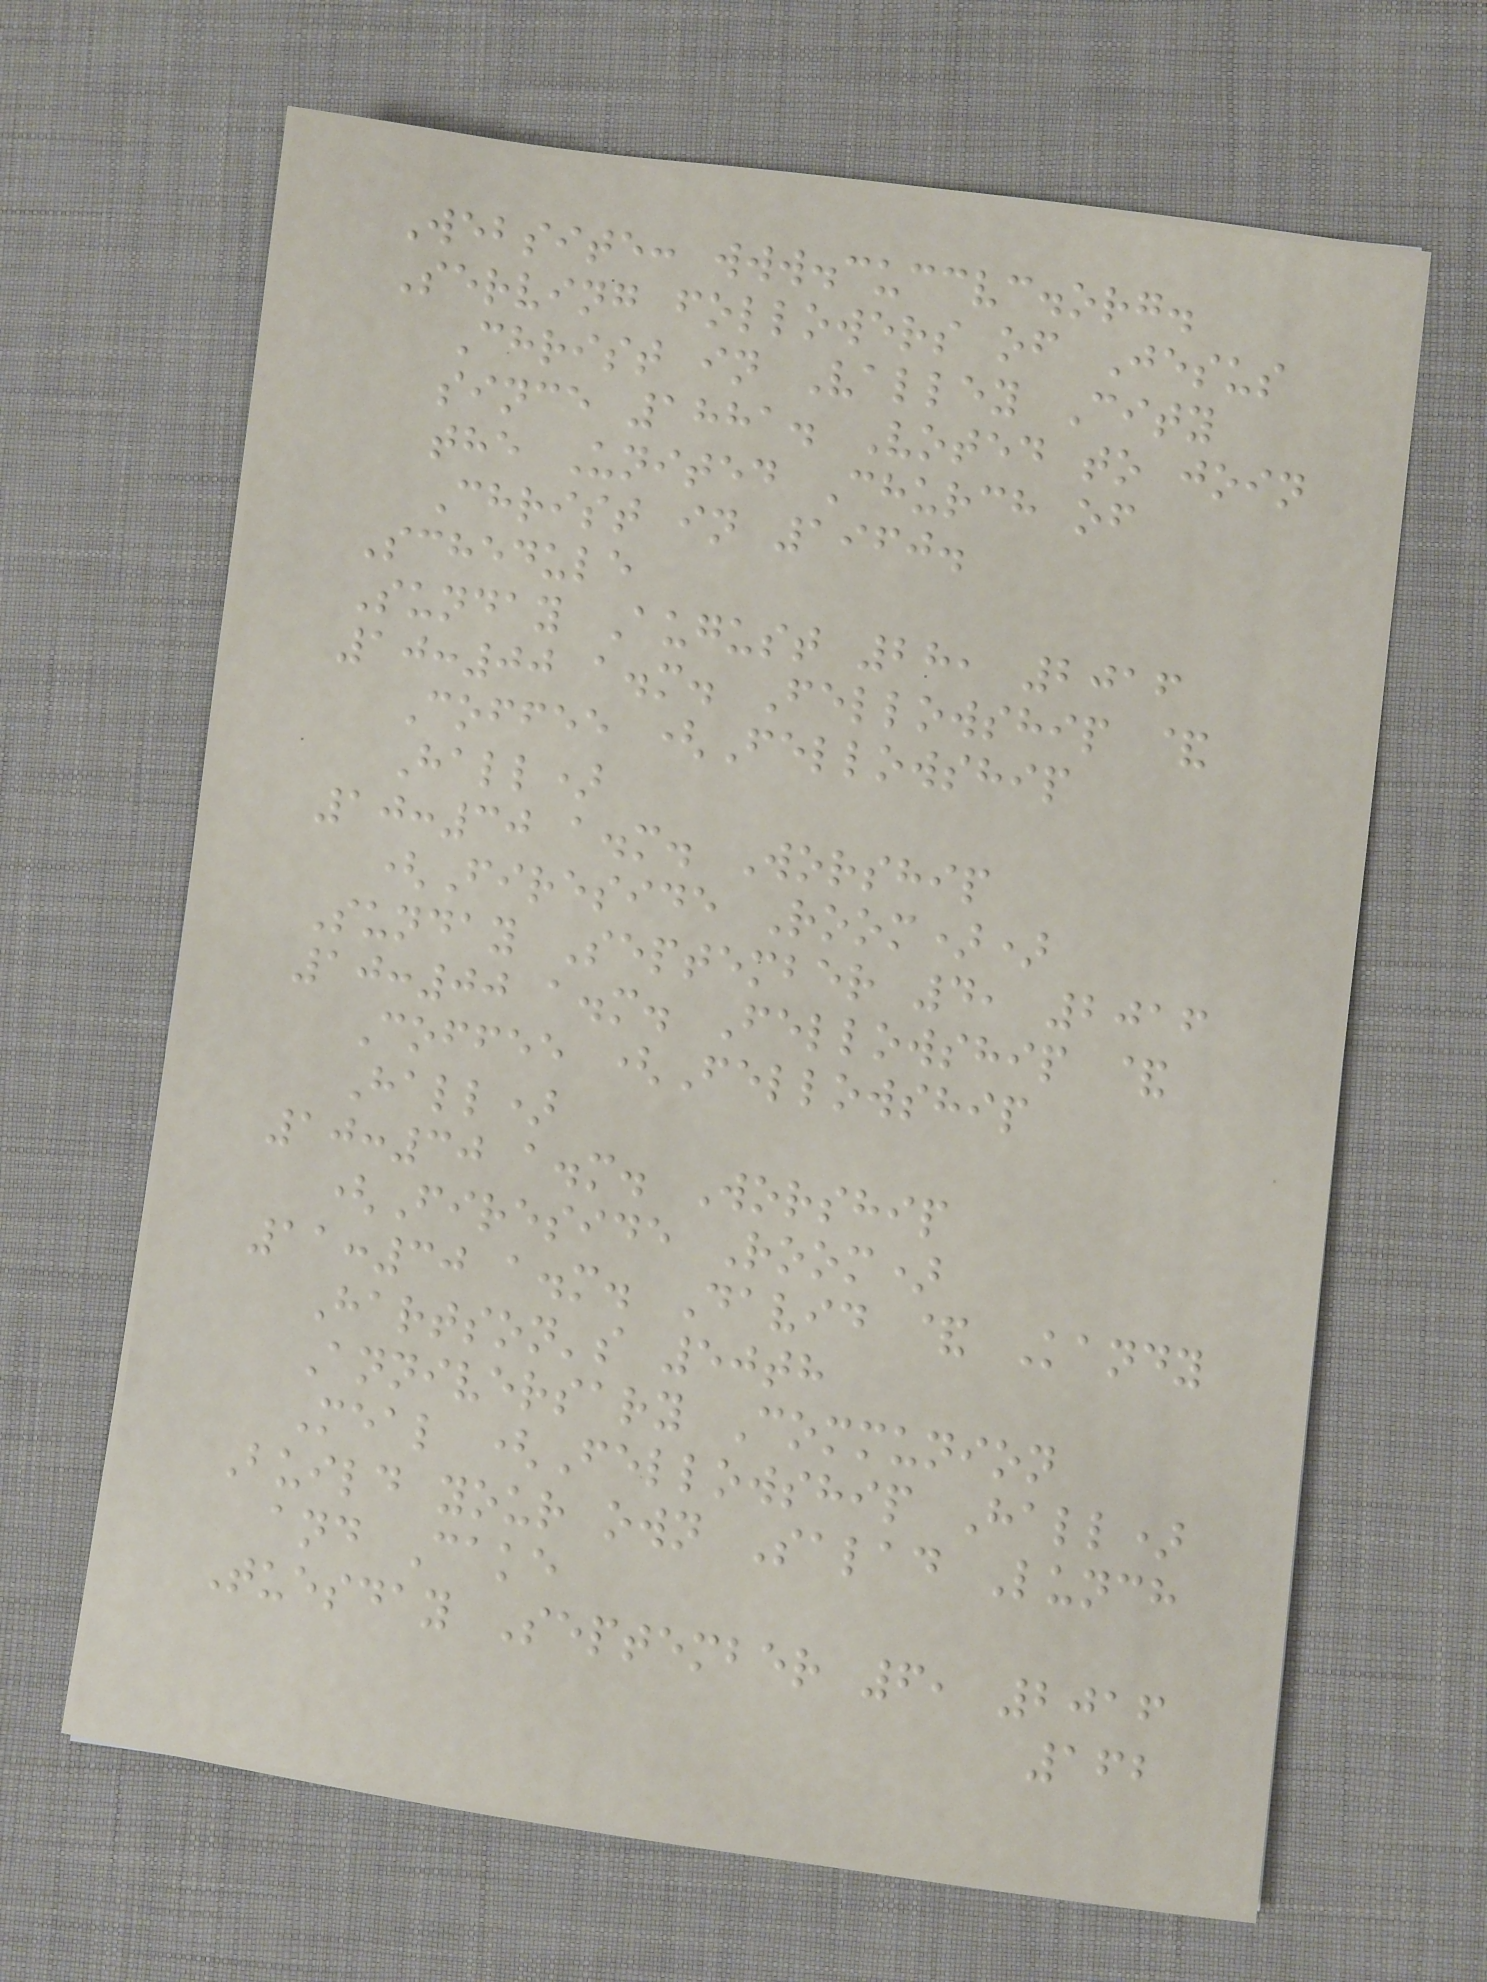Website: www.cuccvc.org.
Serving followers of Jesus
Christ in Valley City
since 1881. Voted to join
the United Church of
Christ in 1960.
Schedule
Sunday August 28, 2016
10:00 a.m. Fellowship &
Coffee (Fellowship
Hall)
10:30 a.m. Worship
(Fireside Room))
Sunday September 4, 2016
10:00 a.m. Fellowship &
Coffee (Fellowship
Hall)
10:30 a.m. Worship
(Fireside Room)
11:30 a.m. David & Kandy
Hartson's 50th
Anniversary Communion
Meal (Fellowship Hall)
Build your own Salad Lunch
and Cake
Tuesday September 6, 2016
162
